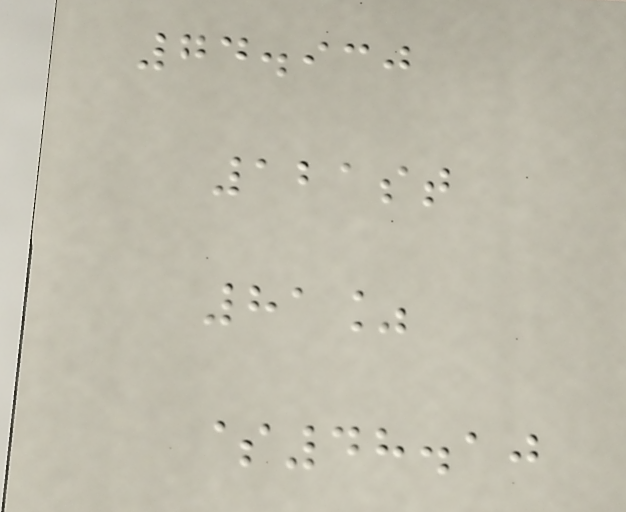74.930
121st
81%
$48.10
